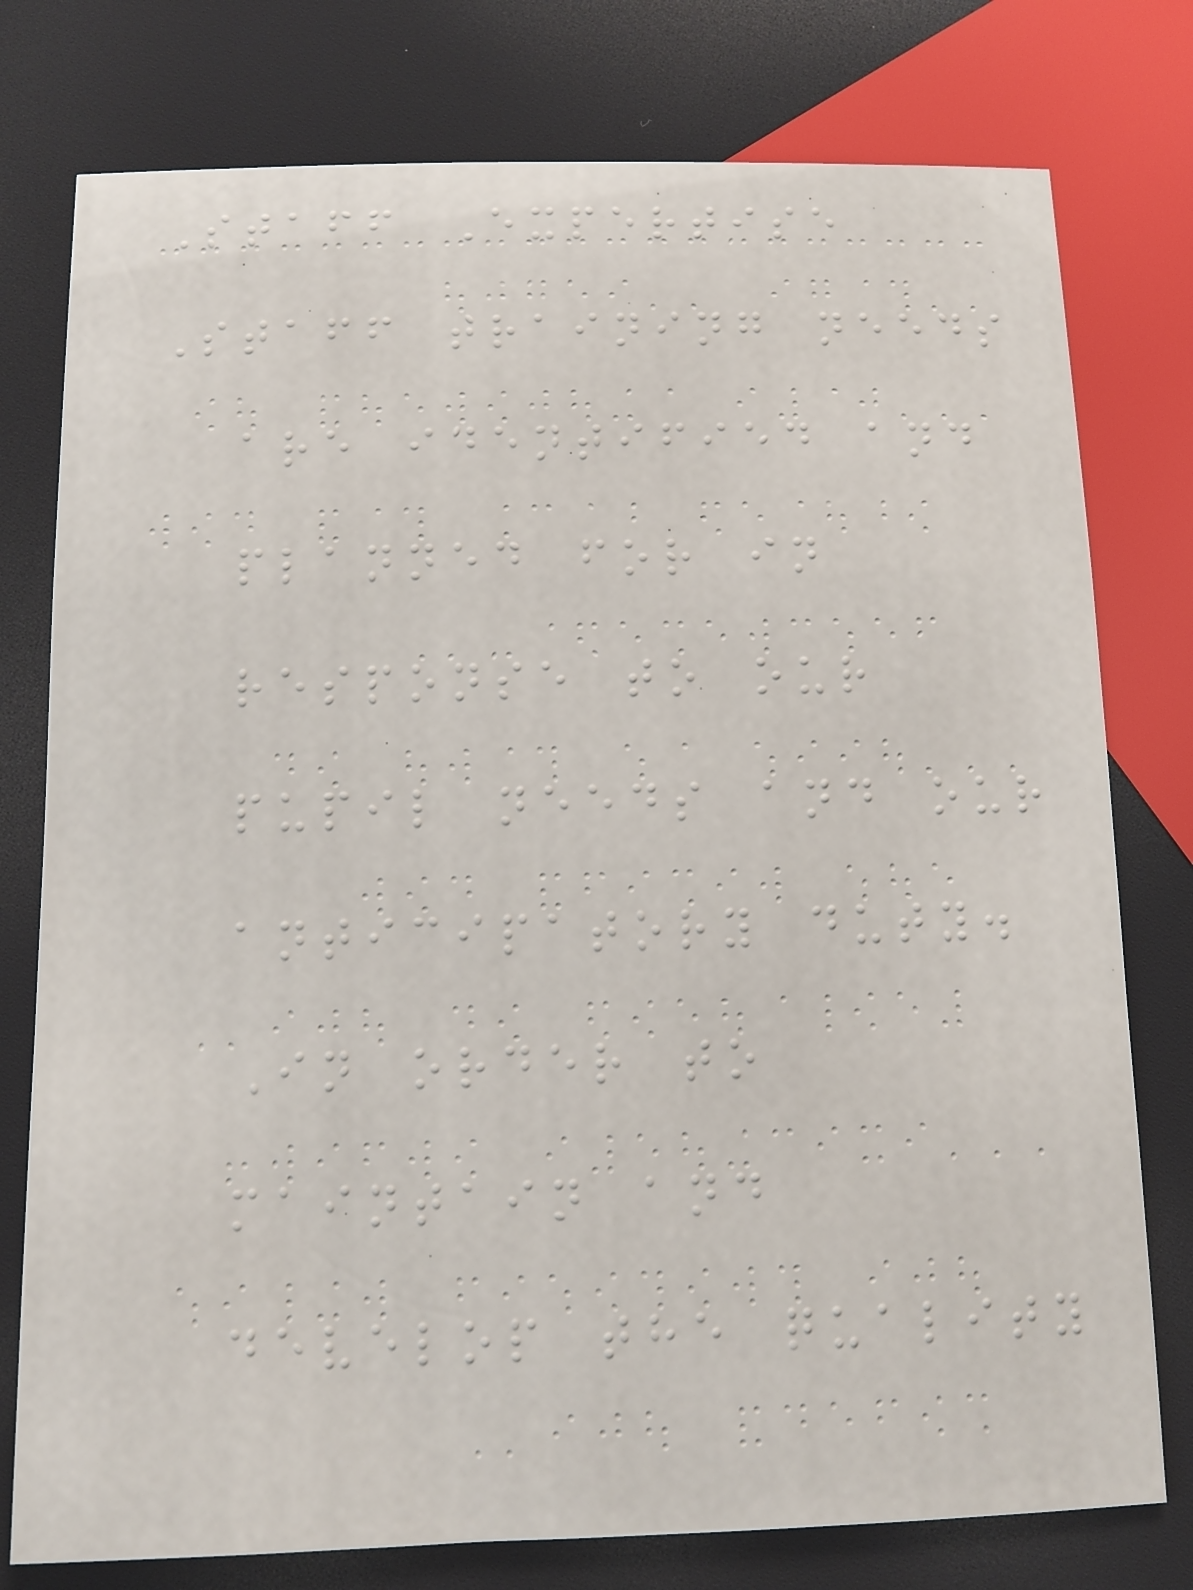Staff Expertise
Staff training needs
are identified and
planned for in
response to our
pupil needs and our
anticipatory duty.
In order to
maintain and
develop the quality
